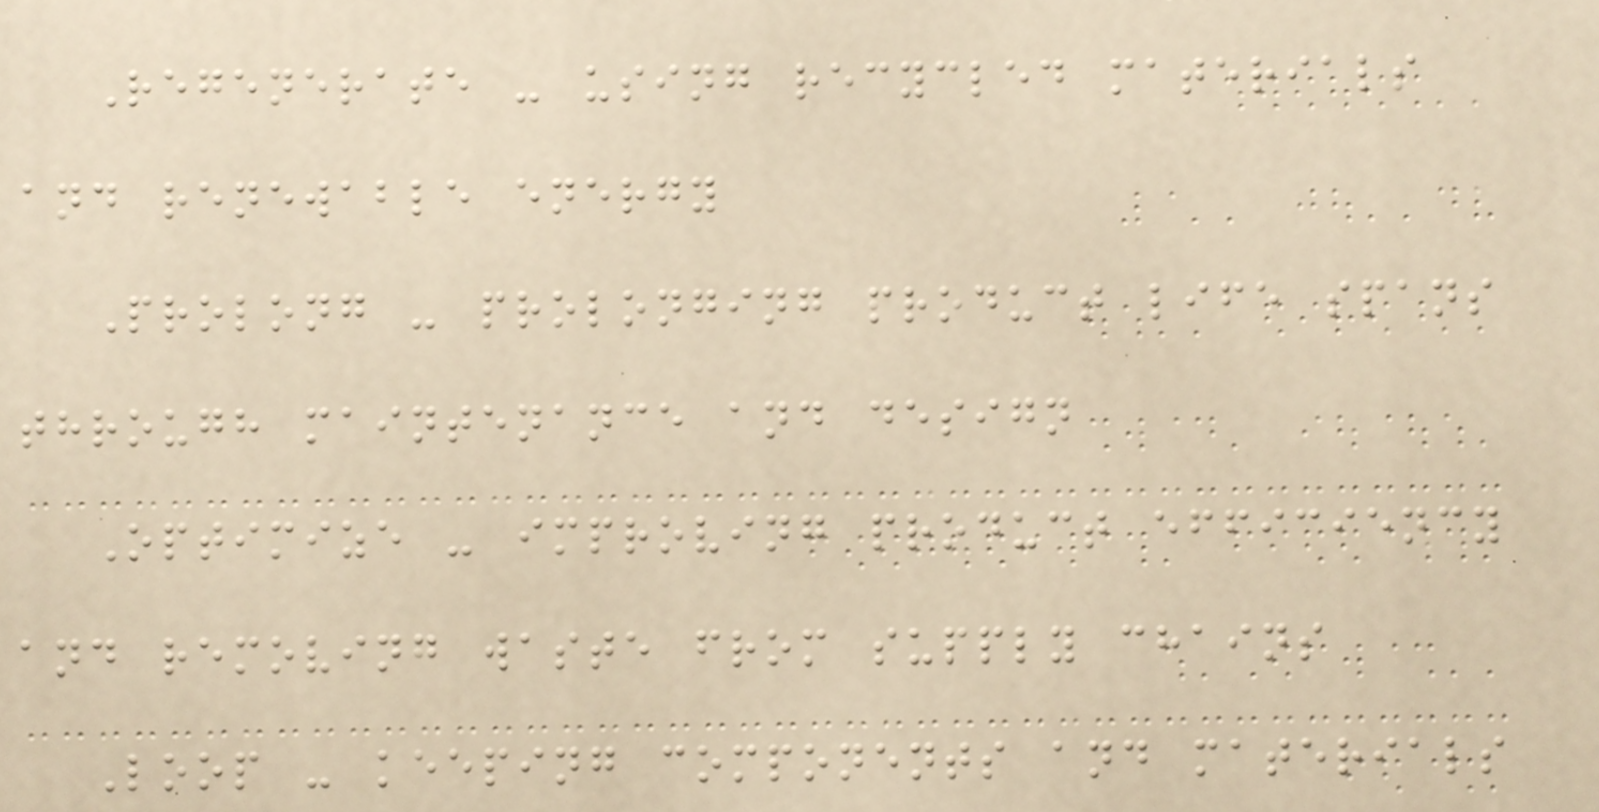Regenerate - using recycled materials
and renewable energy
Prolong - prolonging product life spans
through maintenance and design
Optimize - improving product efficiency
and removing waste from supply chains
Loop - keeping components and materials
